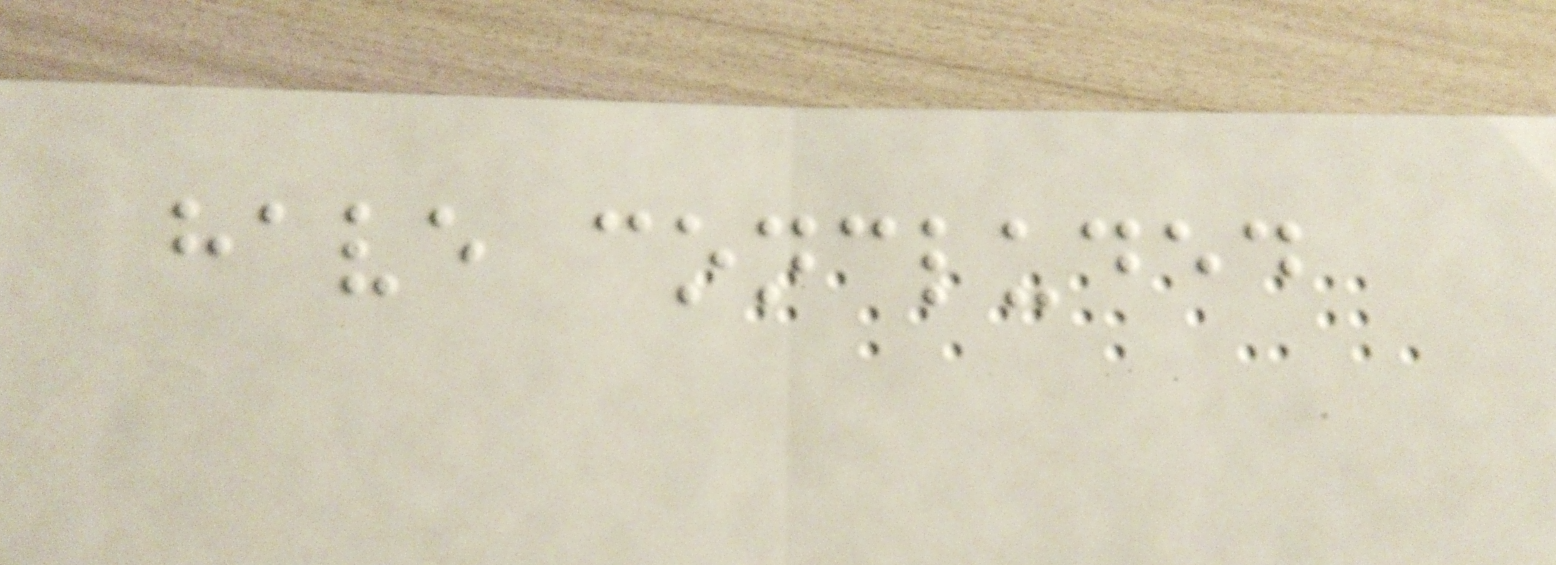have concluded
